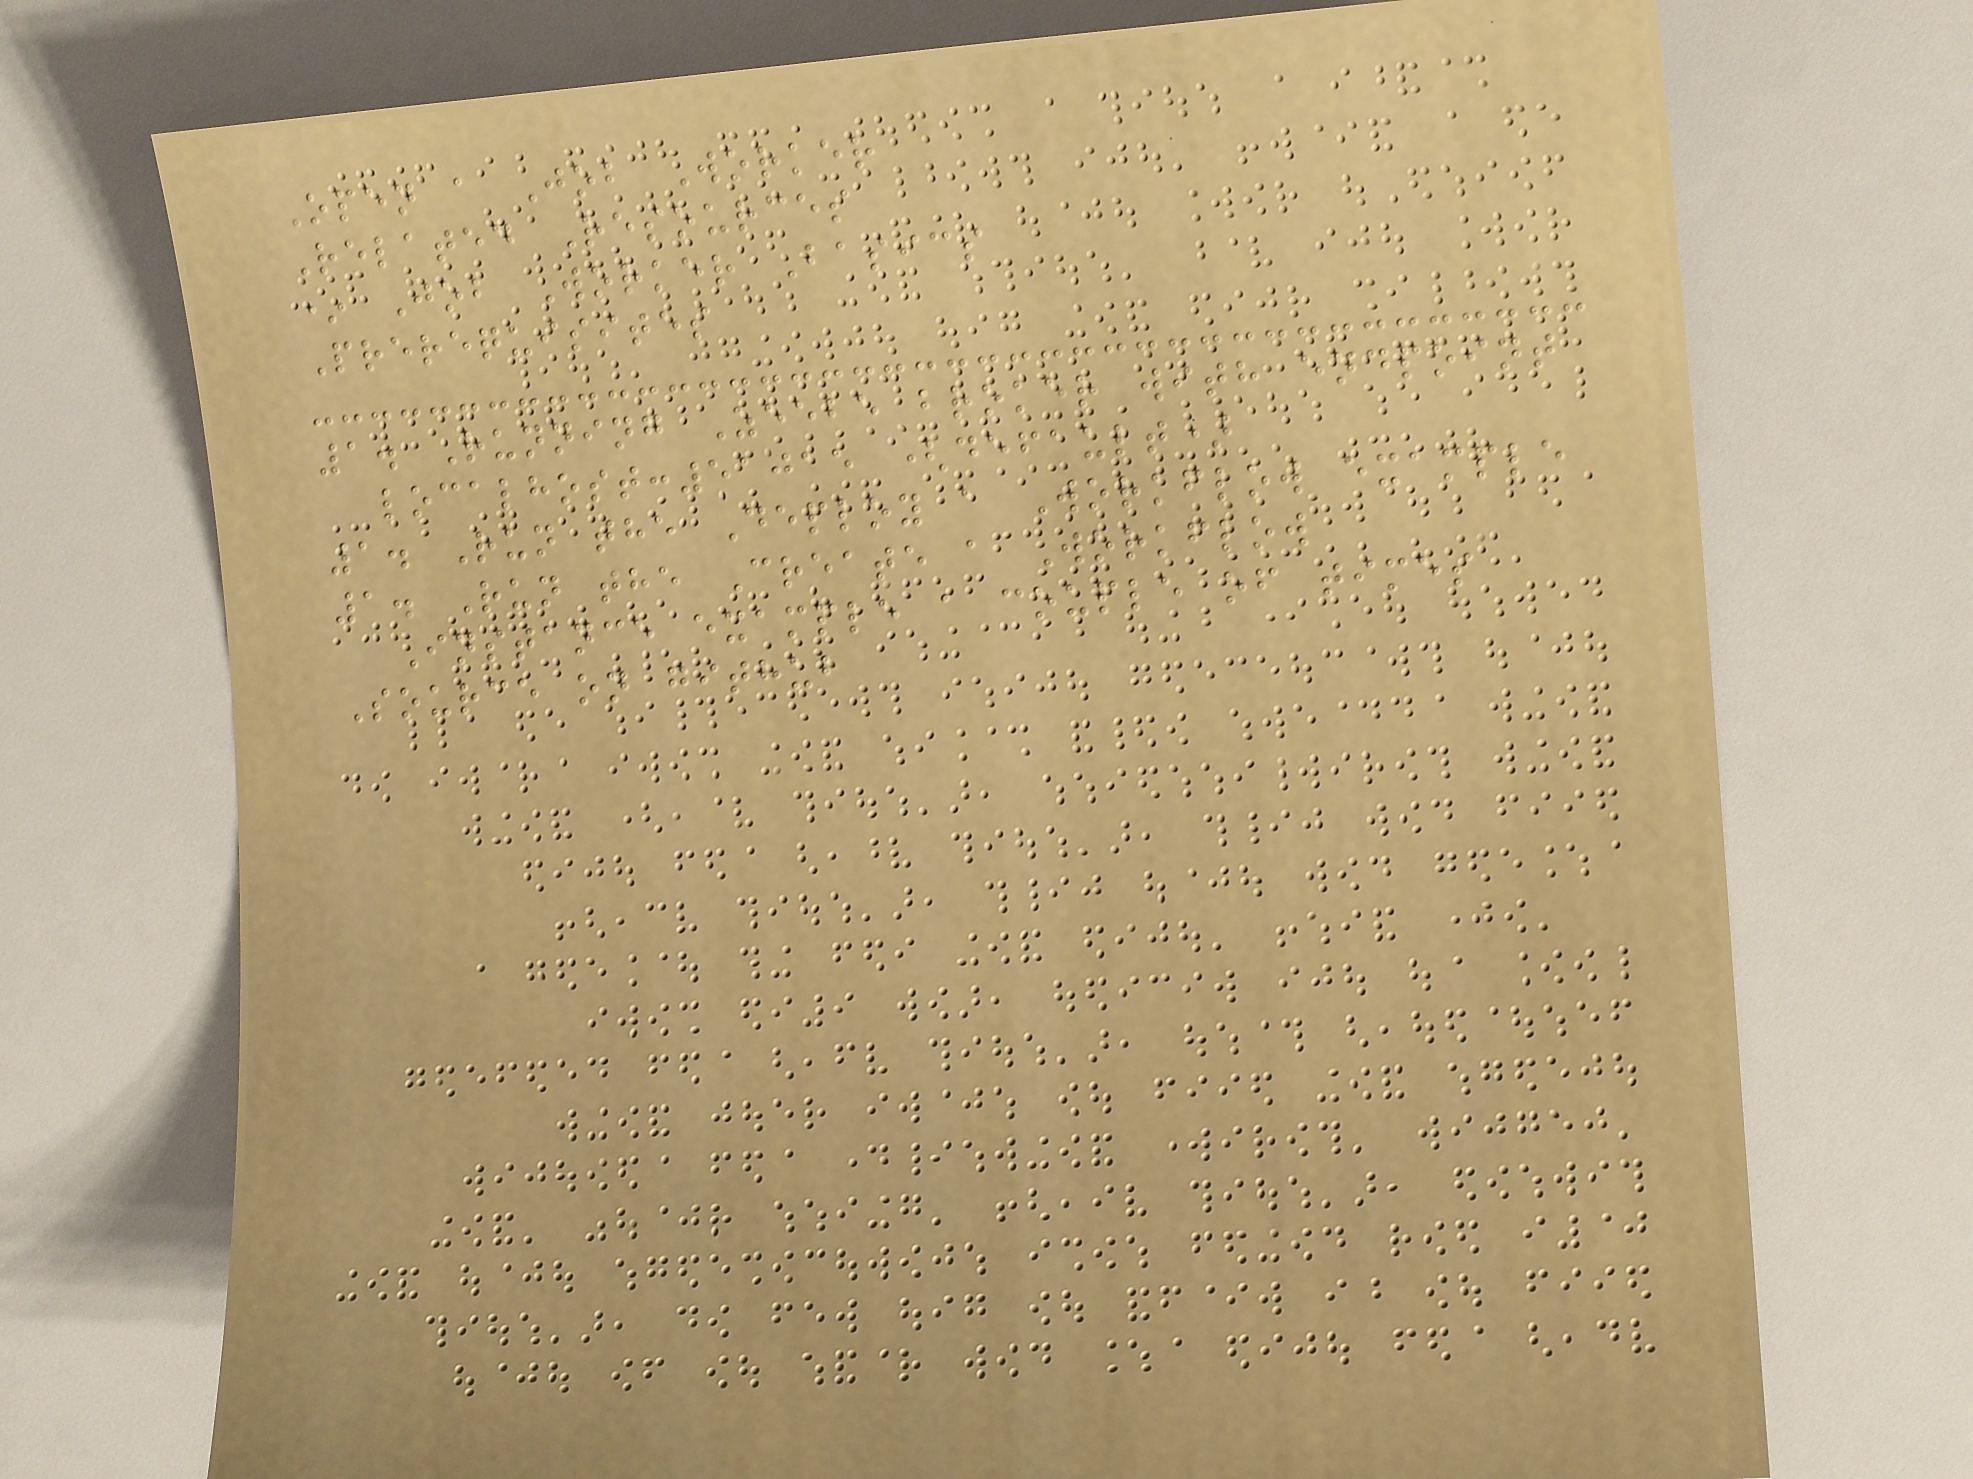Open a Job Worker
Related Resources
* Job Worker Basics
Prerequisites
1. Running Zeebe broker with endpoint
localhost:51015 (default)
1. Run the Deploy a Workflow example
1. Run the Create a Workflow
Instance example a couple of times
Source on github
